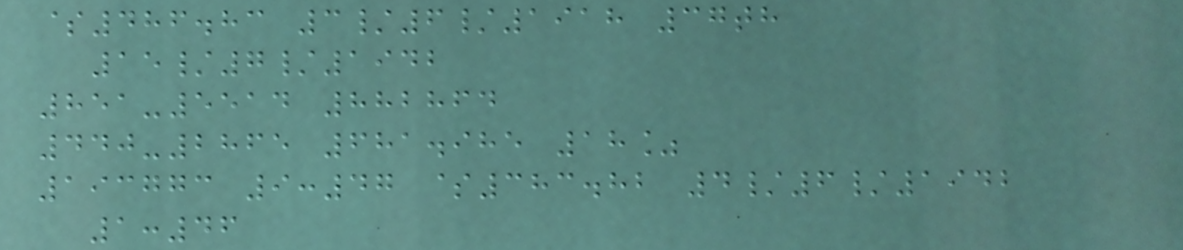$486.83 3/6/1918 37th
15/7/1942
851-5514 882864
440-2865 681.985 18%
193773 9:47 $383.82 4/6/1942
1:46
